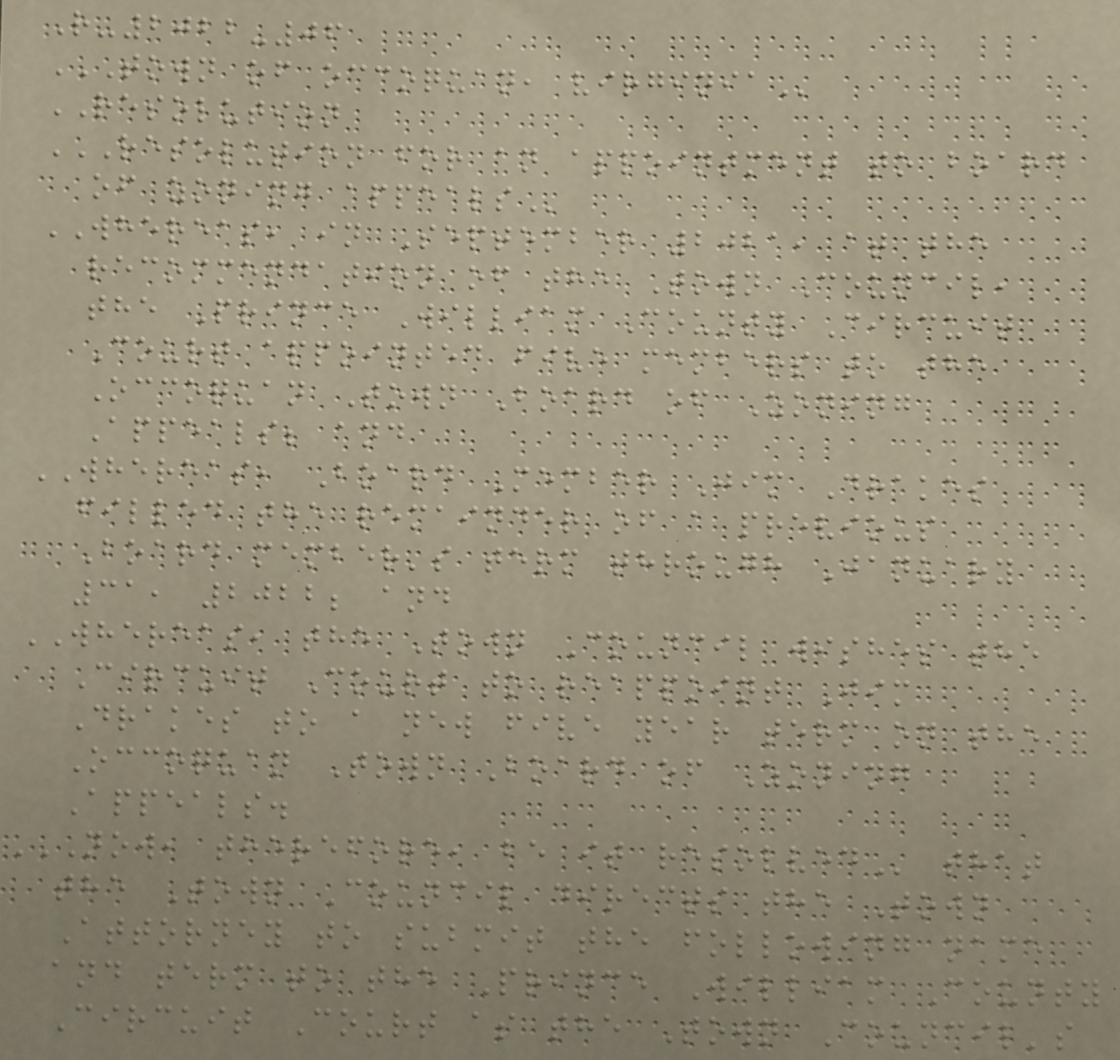R-2022-06
TOWN OF OCCOQUAN, VIRGINIA
RESOLUTION
RESOLUTION FOR AN APPOINTMENT TO BOARD
OF ZONING APPEALS
WHEREAS, in September 2021, at the
recommendation of the Town Council,
the Prince William County Circuit
Court appointed five members to the
Occoquan Town Board of Zoning
Appeals; and
WHEREAS, Board Member Jim Drakes
filled the remainder of a previous
Board member's term through January
31, 2022; and
WHEREAS, the Town Council wishes the
Circuit Court to reappoint Jim
Drakes to a new five year term on the
Occoquan Town Board of Zoning
Appeals.
NOW, THEREFORE, BE IT RESOLVED that
the Town Council directs the Town
Attorney to submit the following name
and term to the Prince William County
Circuit Court as the Town Council's
